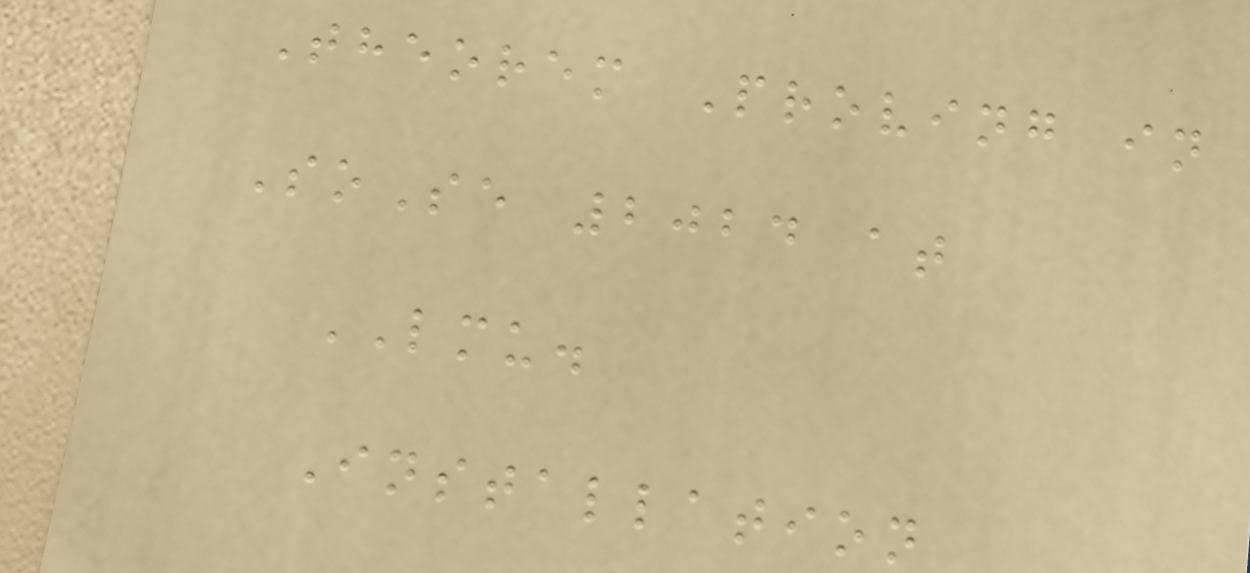Theorem Proving in
SoSe 2024 at
LMU.
Installation
